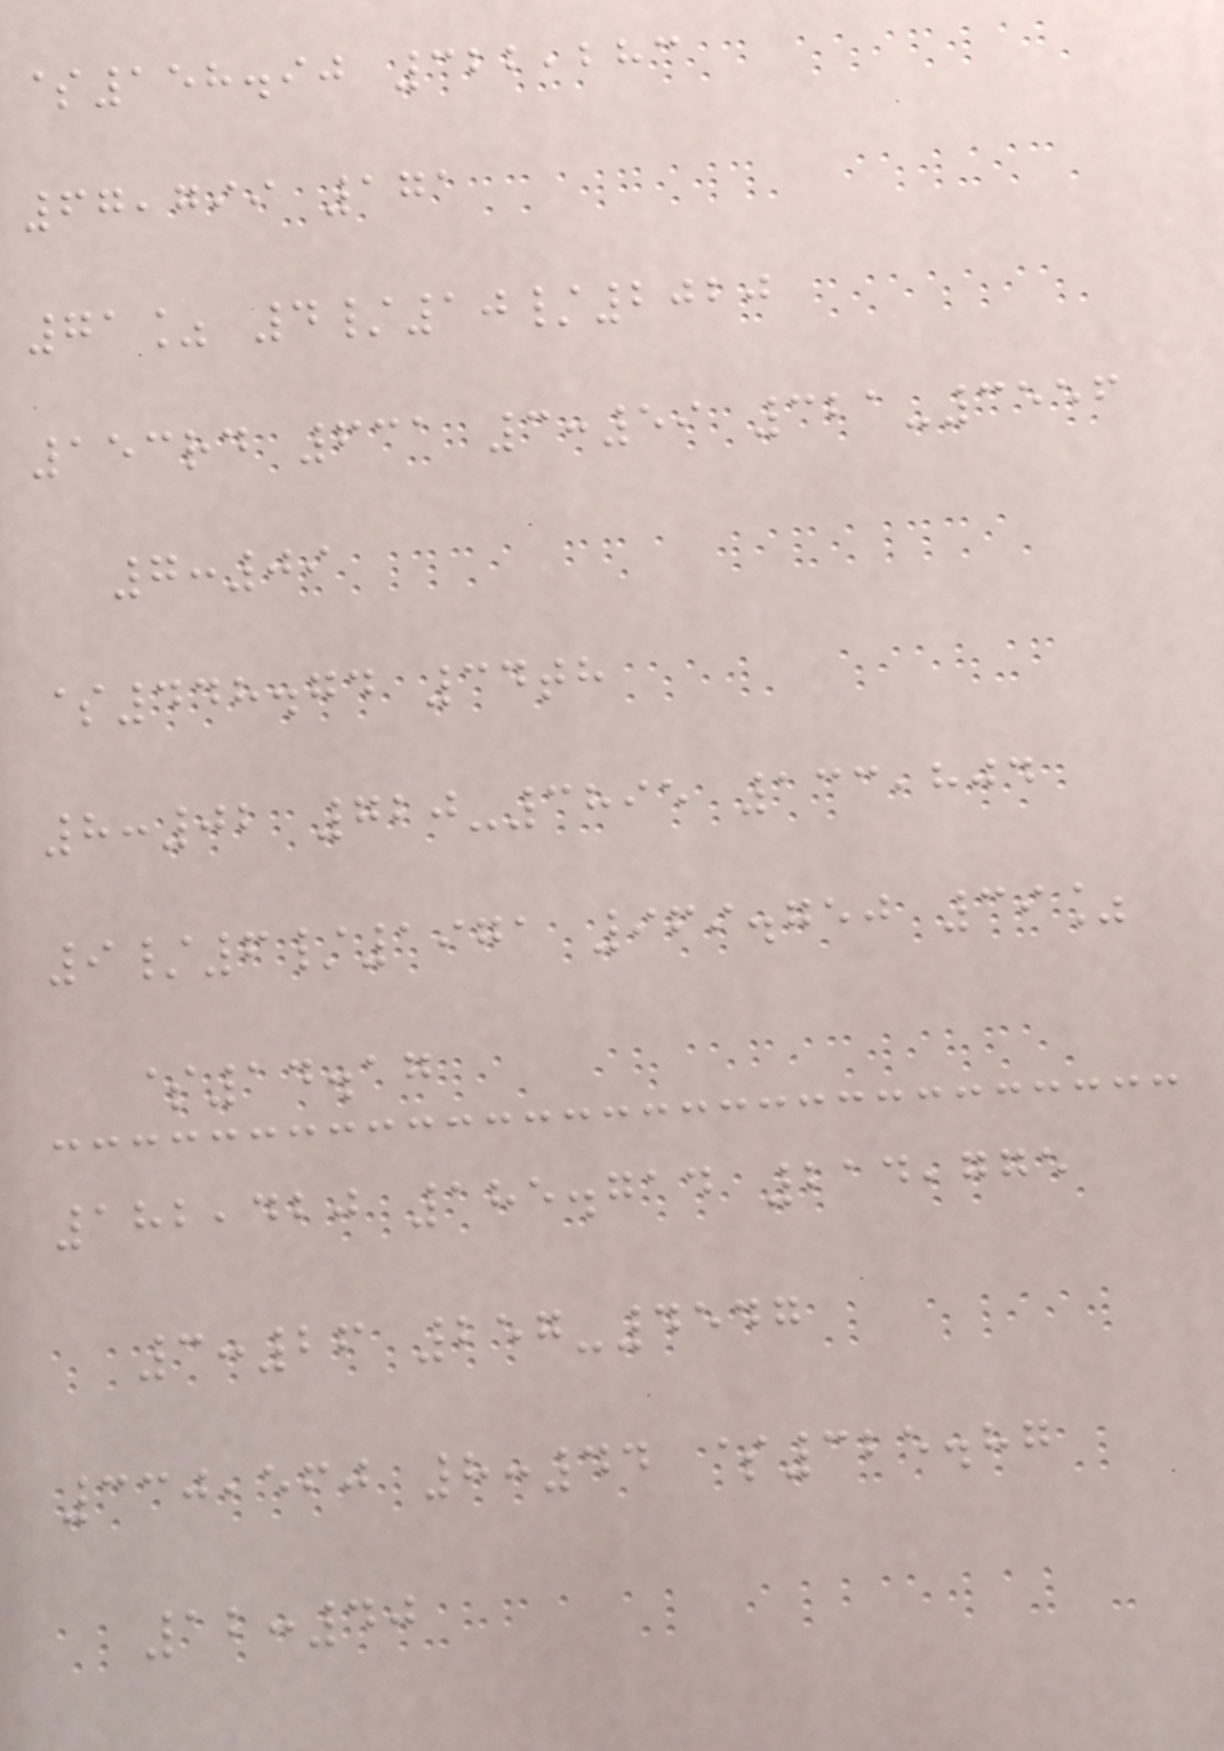$158.90 322,283
67,799 171
71% 4/10/2020
153rd 631 3:59 321-3556
7:09
$448.74 34th
8:02 720-3895 133,804
9/6/1971 969.750 39%
$14.17
182,420 185.714 214,775
3:26 257-4547
330,560 8:44 $325.87
12:40
